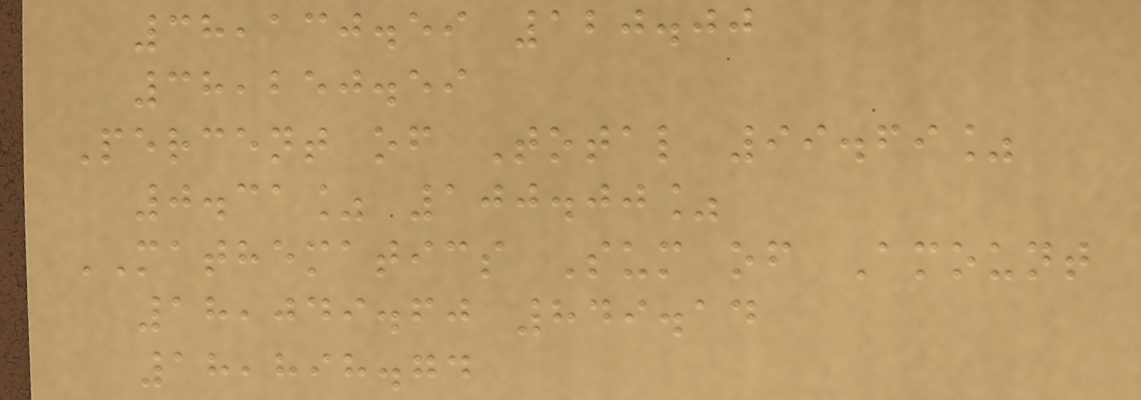38,130.59 120.00
38,250.59
Percent of Total 99.69%
0.31% 100.00%
MATHEMATICS Sum of Amount
18,049.60 849.14
18,898.74
